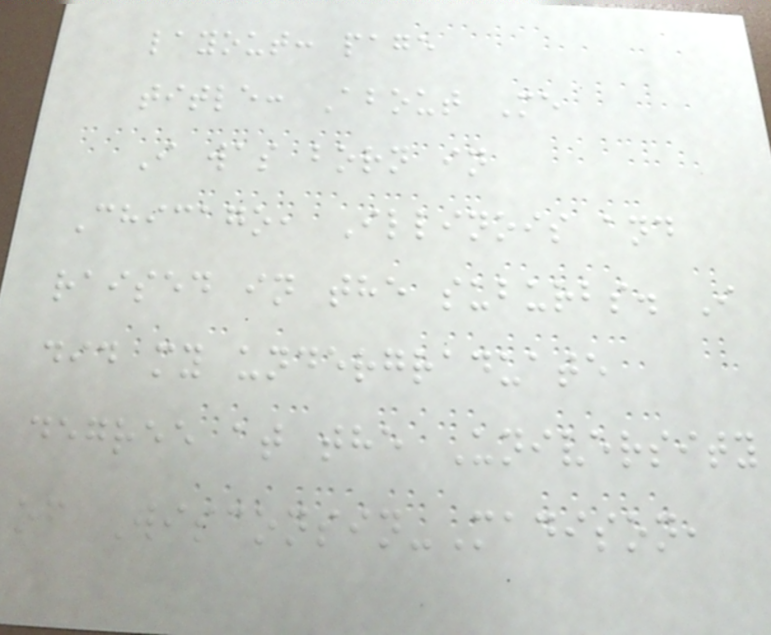layout: page
title: About Me
I was born in
Chicago, Illinois and
raised in the suburbs. I
did my undergraduate
degree at the University
of Wisconsin-Madison,
